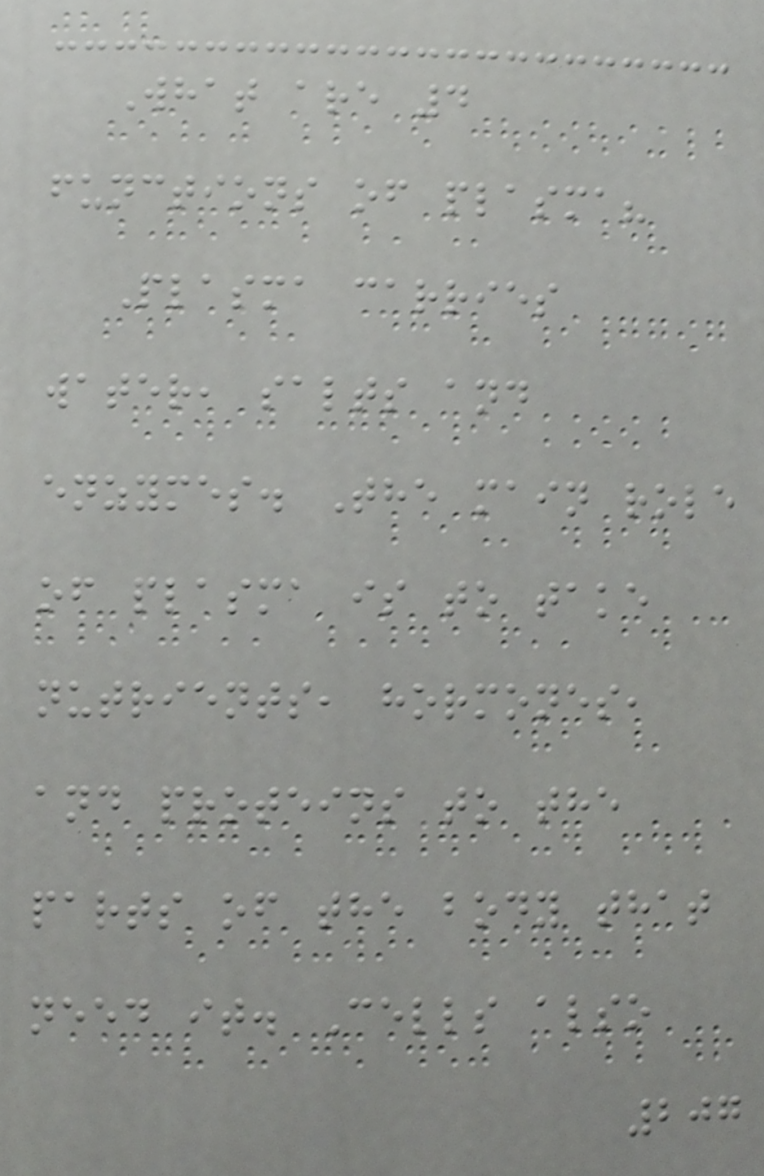What are 4
functions of plasma?
Plasma carries
water, salts and
enzymes. The main role
of plasma is to take
nutrients, hormones,
and proteins to the
parts of the body that
need it. Cells also
207
